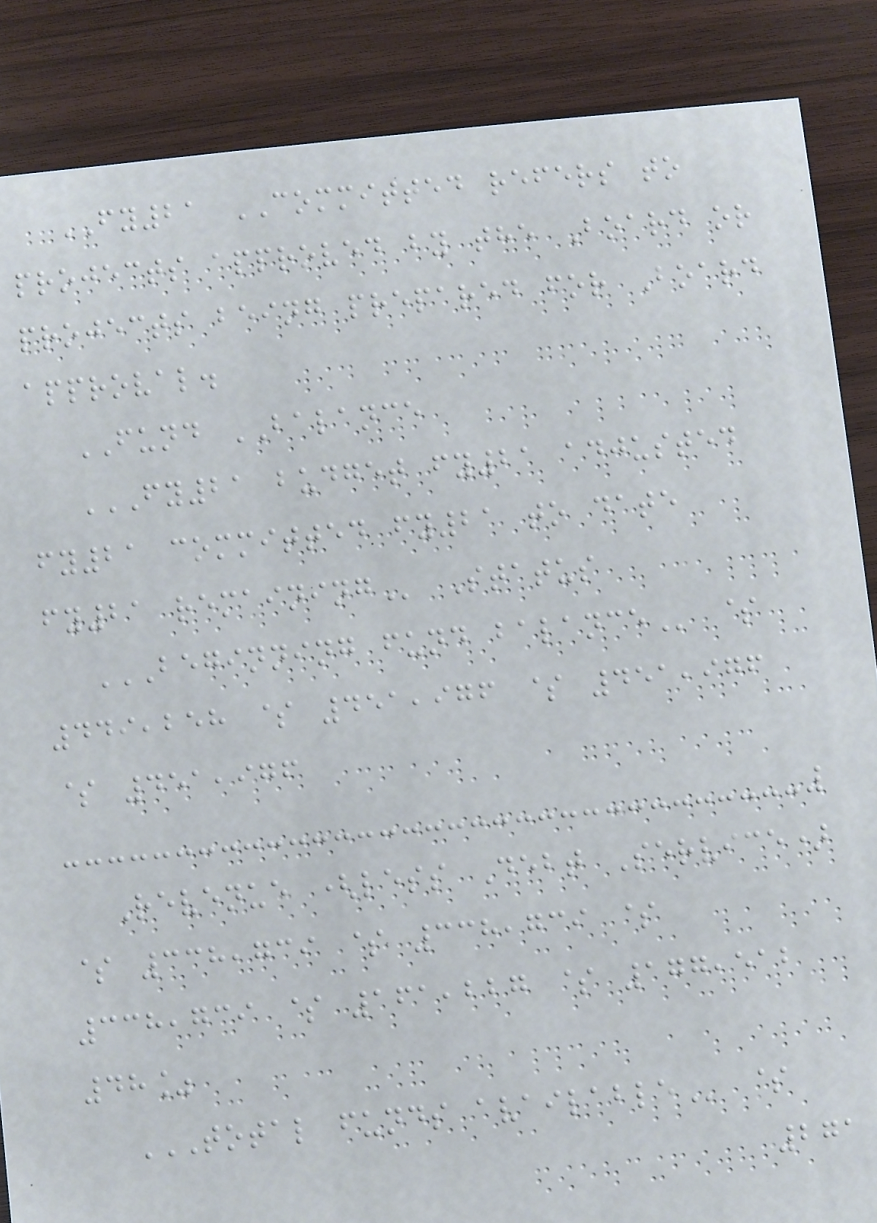FY21 COMMITTED refers to
projects approved by the Board or
projects being prepared for Board
approval.
FUND BALANCE
FY21 BUDGET FY21 ADJUSTED
FY21 COMMITTED FY21 TO DATE
FY21 REMAINING Status
BEGINNING FUND BALANCE $
449,258 $ 451,976 $ 451,976
$ 451,976
Revenue (less Debt Service)
$ 338,739 $ 338,739 $
338,739 $ 161,227 $ 177,512
48%
TOTAL FUNDS AVAILABLE $
271
